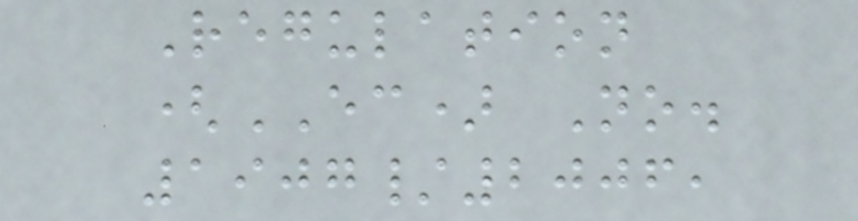Regulation
(EC) No.
1907/2006,
